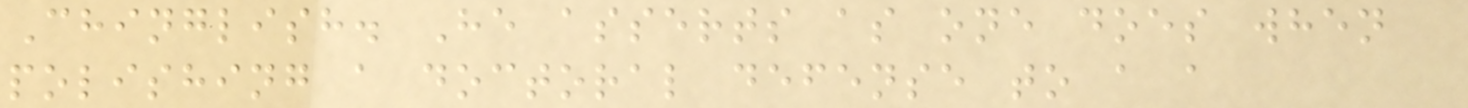Chinglish. He asserts as one does when
polishing a doctoral defense to a a
